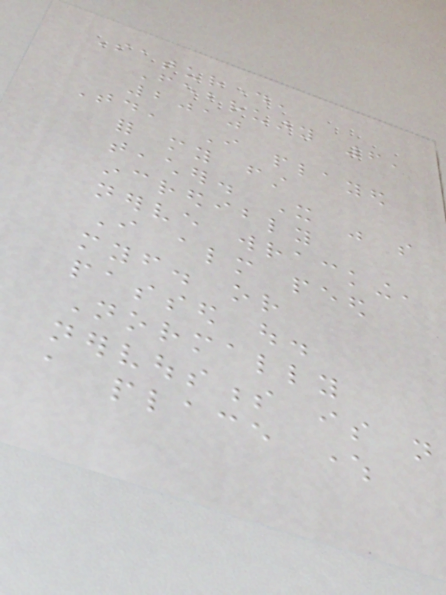Saturday,
February 6,
2010
Today, I played
for my first
teacher. It was so
incredibly
nerve wracking,
I almost peed
myself. or
passed out.
Normally
nervousness is not
a place where
